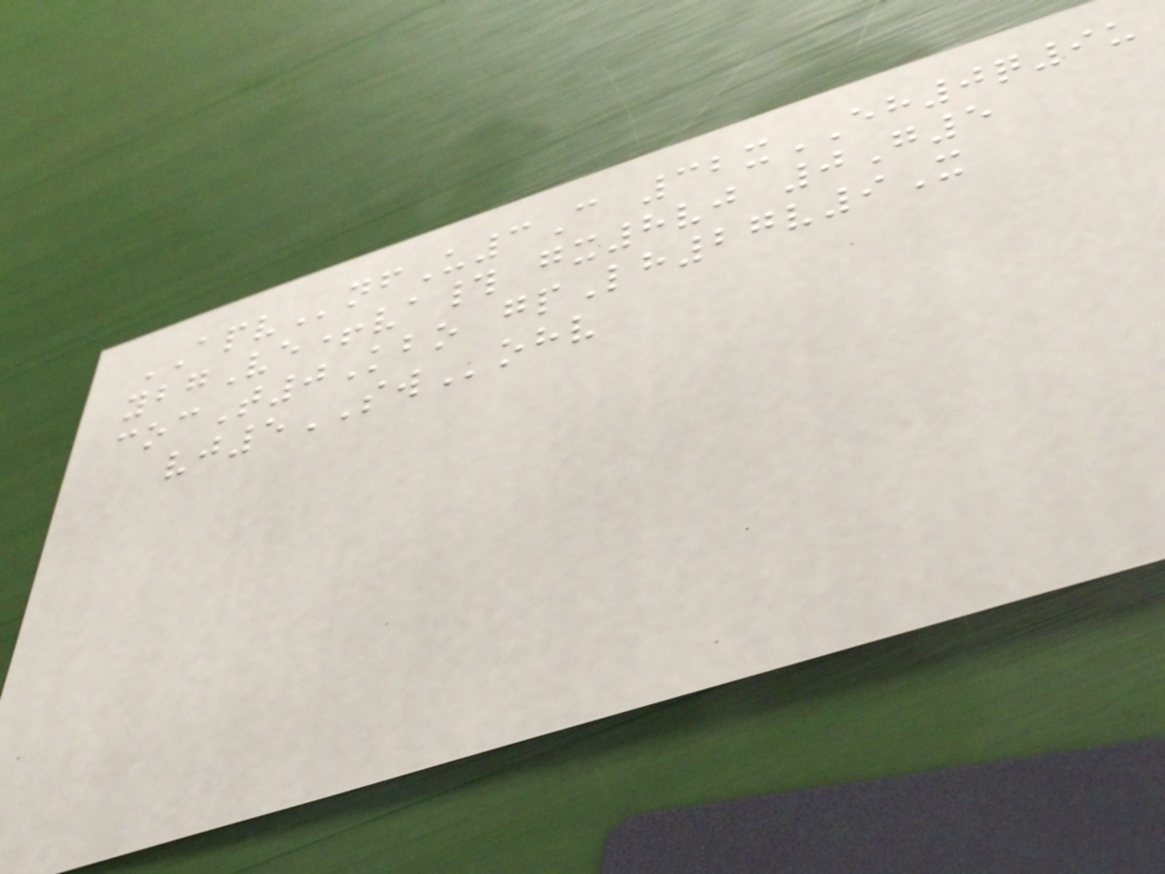APVnfU3C 32xEH0q9u
ybgVe+va# gx8vj 0G5
cocT0Kbo gpLh27v9X
vj5SWohv
